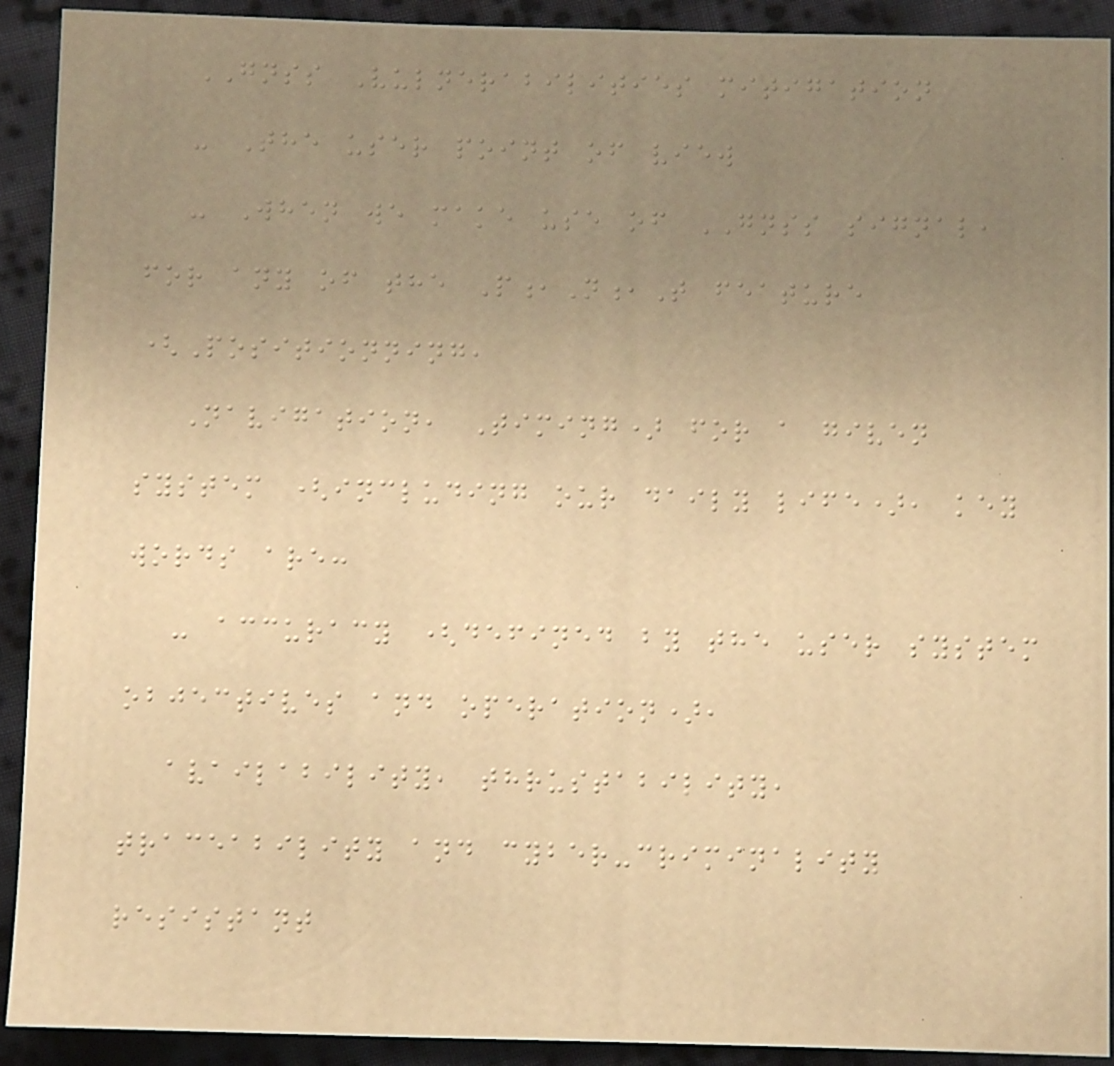GNSS Vulnerabilities mitigation
- The user point of view
- When we make use of GNSS signal,
for any of the P,N,T feature
(Positionning,
Navigation, Timing) for a given
system (including our daily life), key
words are:
- accuracy (defined by the user system
objectives and operation),
availability, thrustability,
traceability and cyber-criminality
resistant
